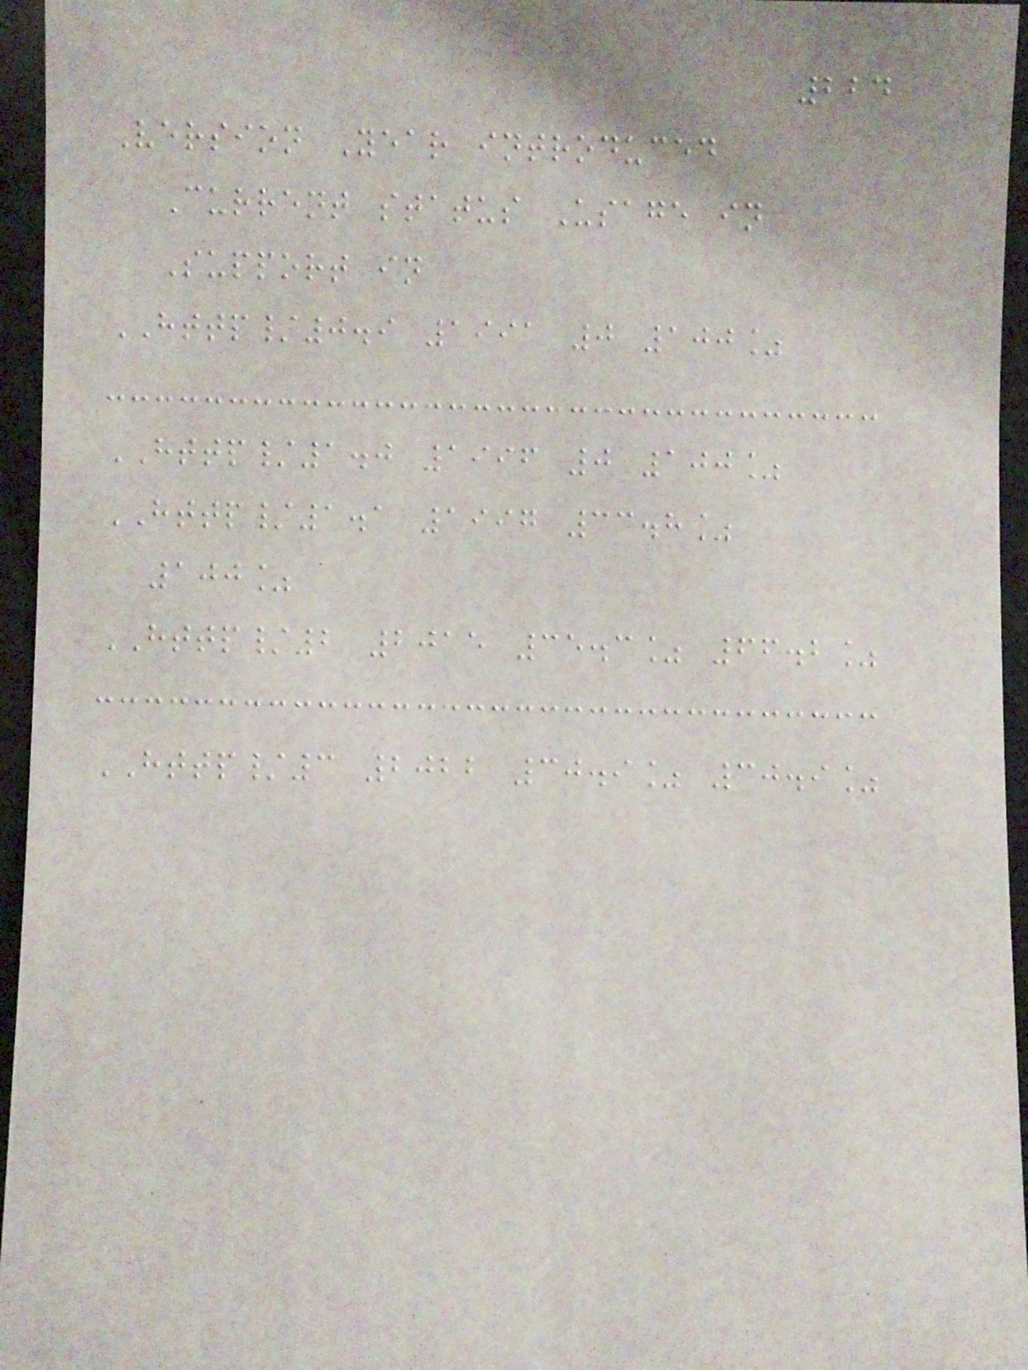224
Version Year introduced
Current status Usage in
Support in
HTTP/0.9 1991 0 100%
HTTP/1.0 1996 0 100%
HTTP/1.1 1997 33.8%
100%
HTTP/2 2015 35.3% 66.2%
HTTP/3 2022 30.9% 30.9%
